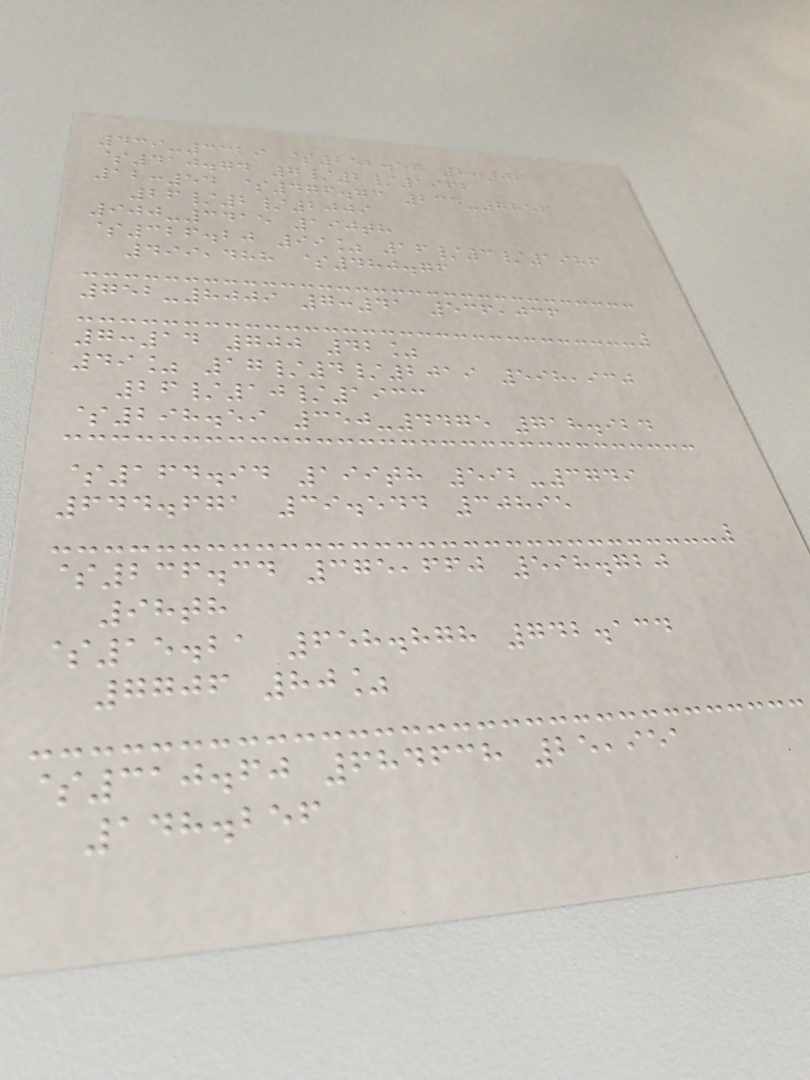439-3329 $252.57 8:06
$410.74 7/2/1962
12:54 $476.73 234-7856
26/2/2009
900-3415 190th
$326.20 99% 16/3/1986
499,488 $480.76
752-8009 7:41 536,036
7:14 700 42%
49% 17/4/2019 598,930
26/10/1933
$298.59 350-4475 718.924
$164.94 199th 592-3749
644.671 39.544 30895
$236.34 375,660 598.720
98th
$15.21 658.878 742.134
7706 80%
$310.60 684638 25,951
148.256
